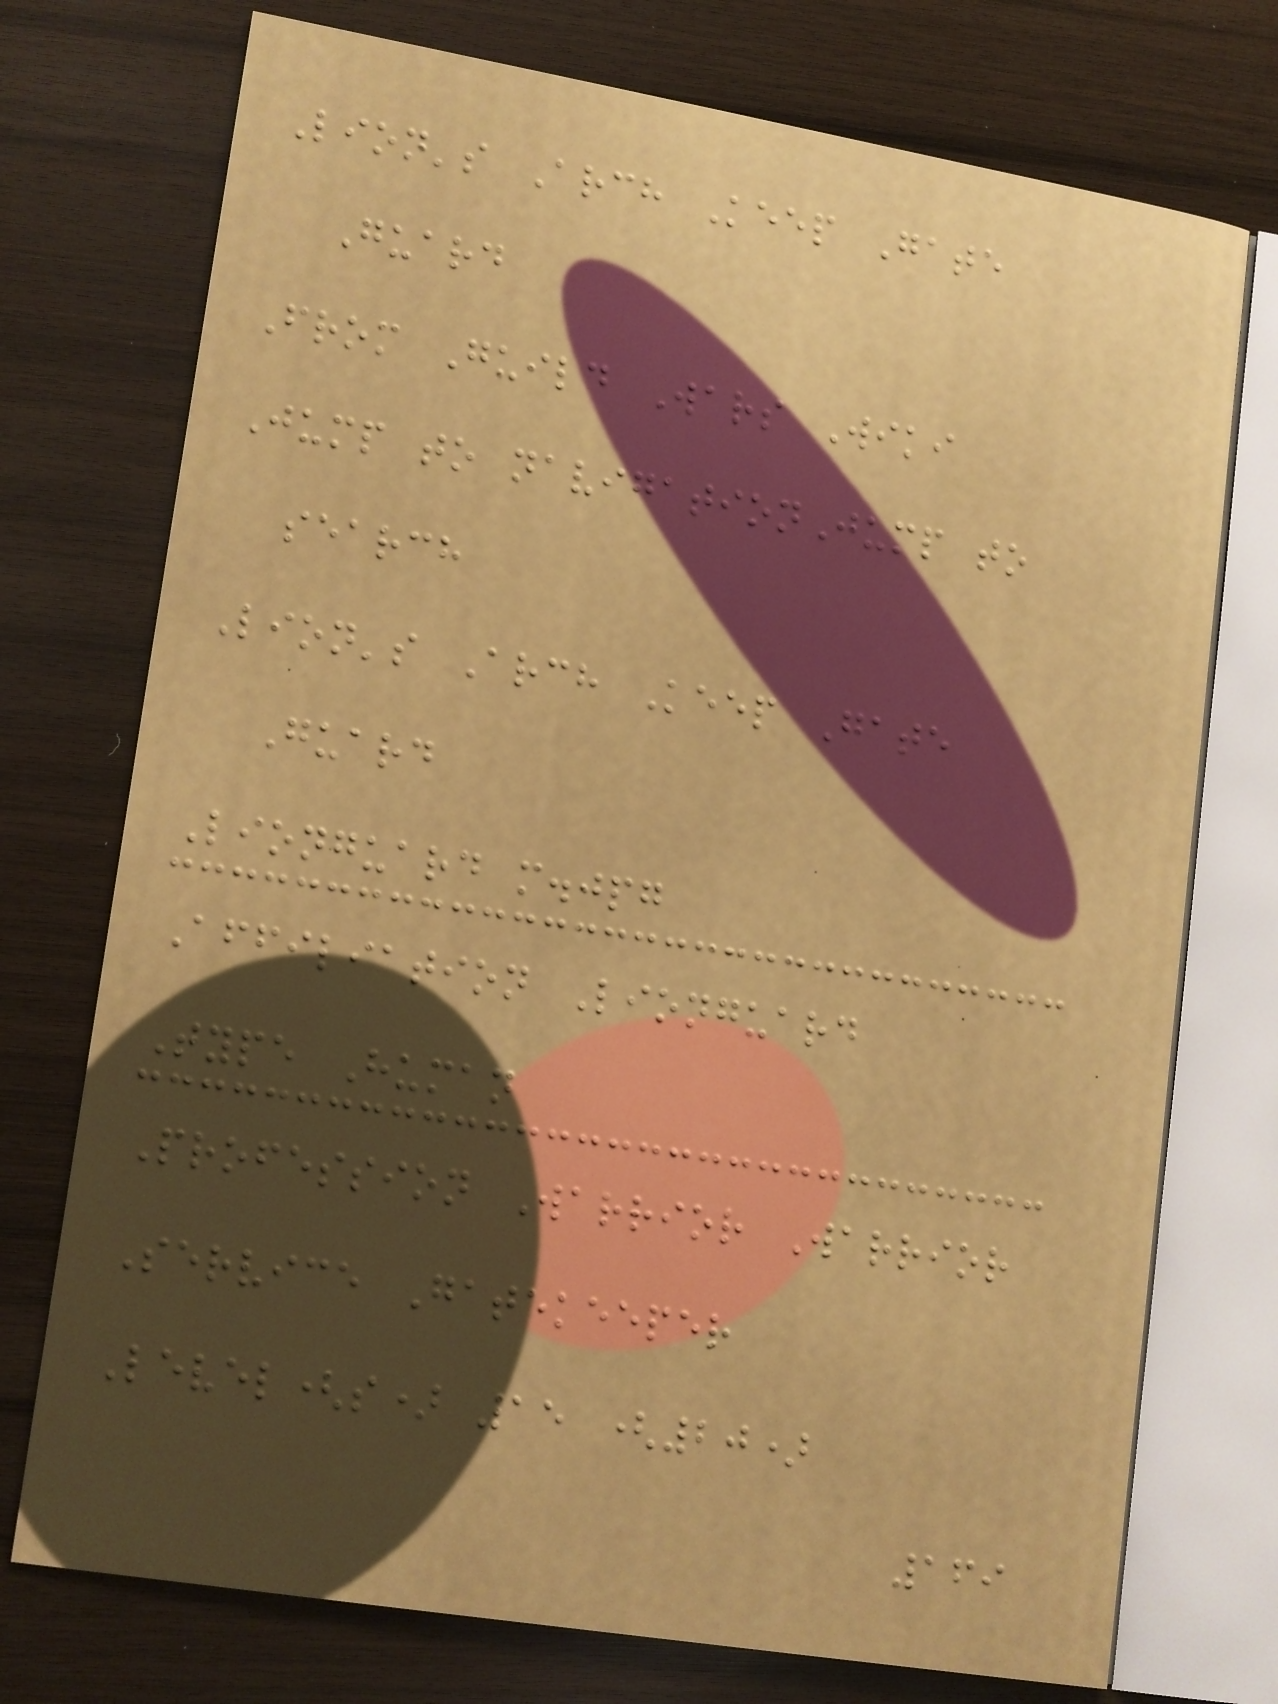Lion's Arch Keep Gate
Guard
From Guild Wars Wiki
Jump to navigationJump to
search
Lion's Arch Keep Gate
Guard
Lionguard m.jpg
Affiliation Lionguard
Type Human
Profession Warrior Warrior
Service Gatekeeper
Level(s) 15 (20)
169
